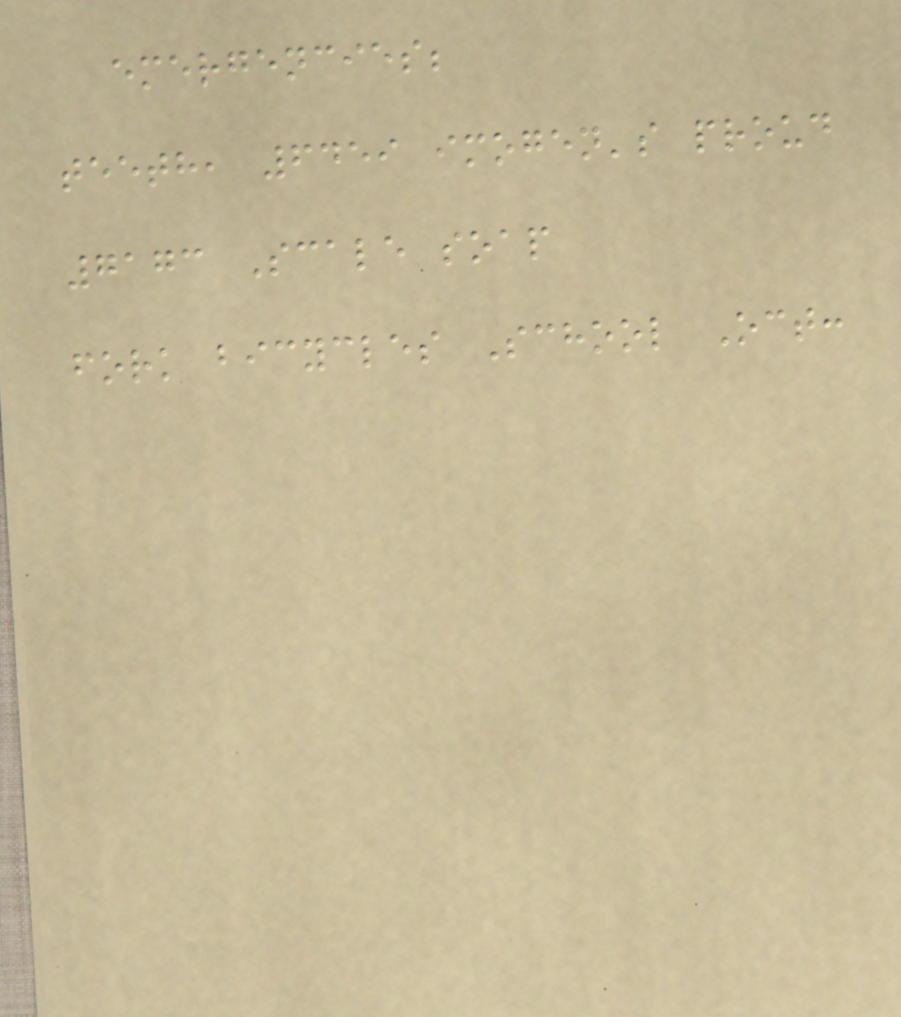emergencies;
teeth, 6459 imogen's proud
7173 Scale soap
fork bicycles School Oct:
